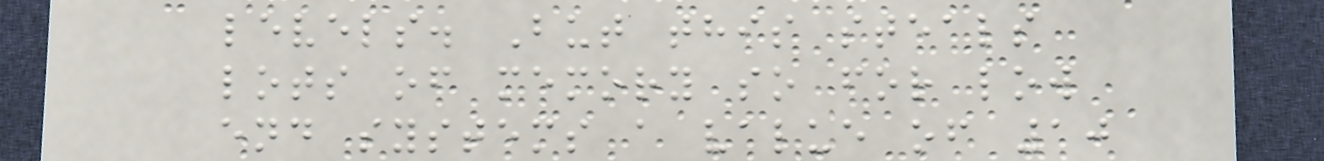levels. But this steals
lots of memory so for low
end systems a value of 10
